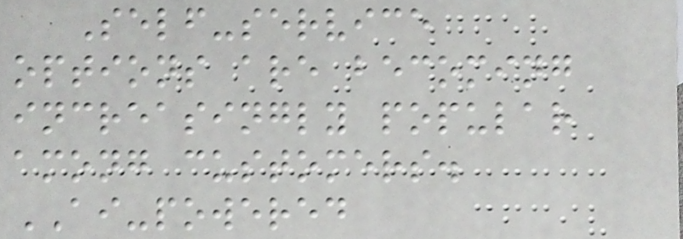Self-service
options are becoming
increasingly popular
among customers.
AI-powered
